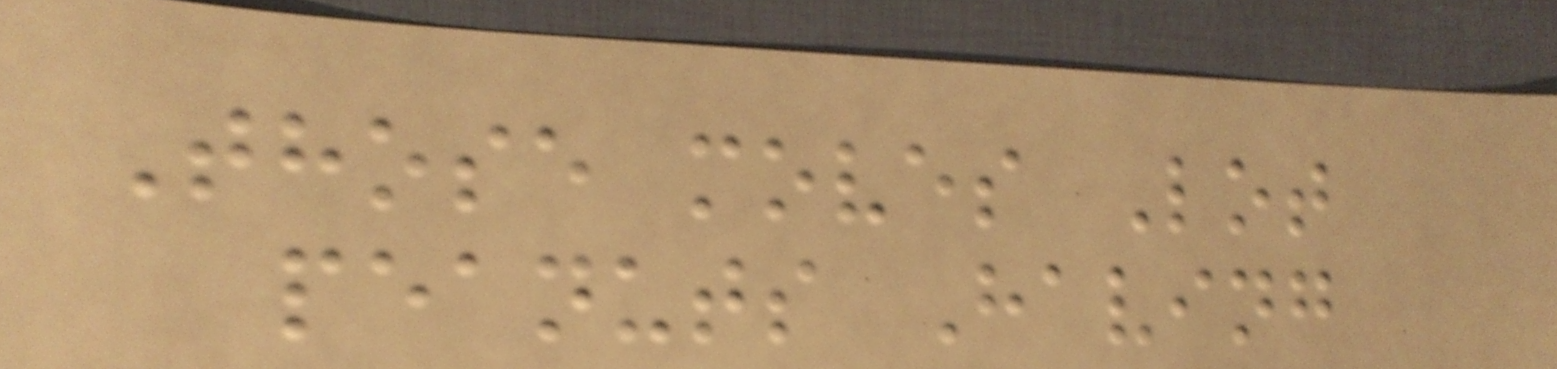Those moves Lot
peanuts Having
